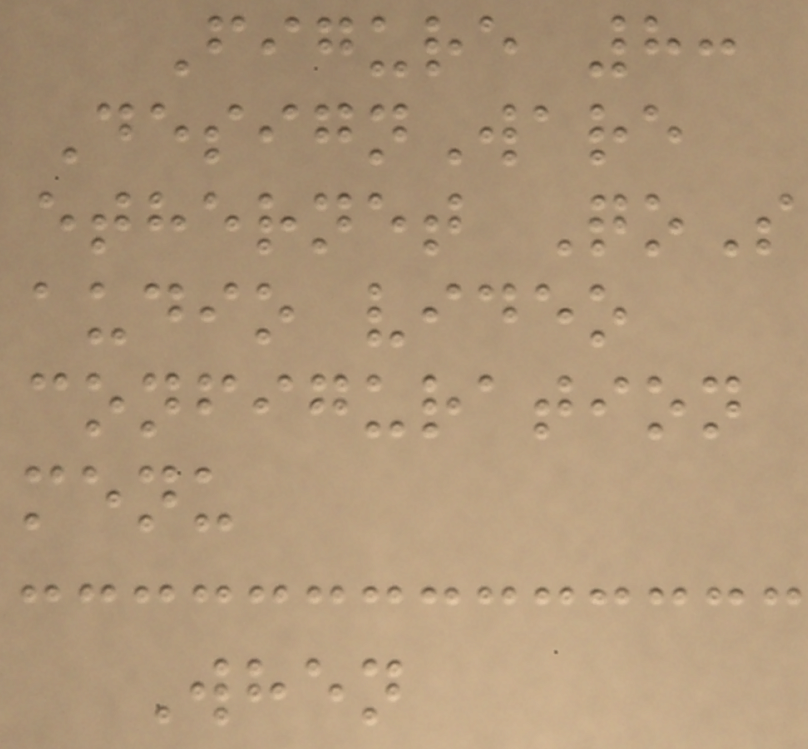Figure 8:
DesignWare
ethernet QoS
audio video
configuration
menu
When
